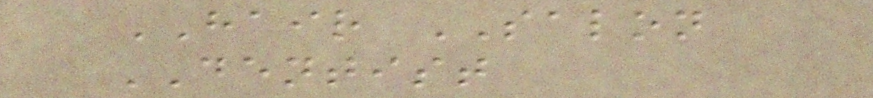HAIR SALON
DENTIST
